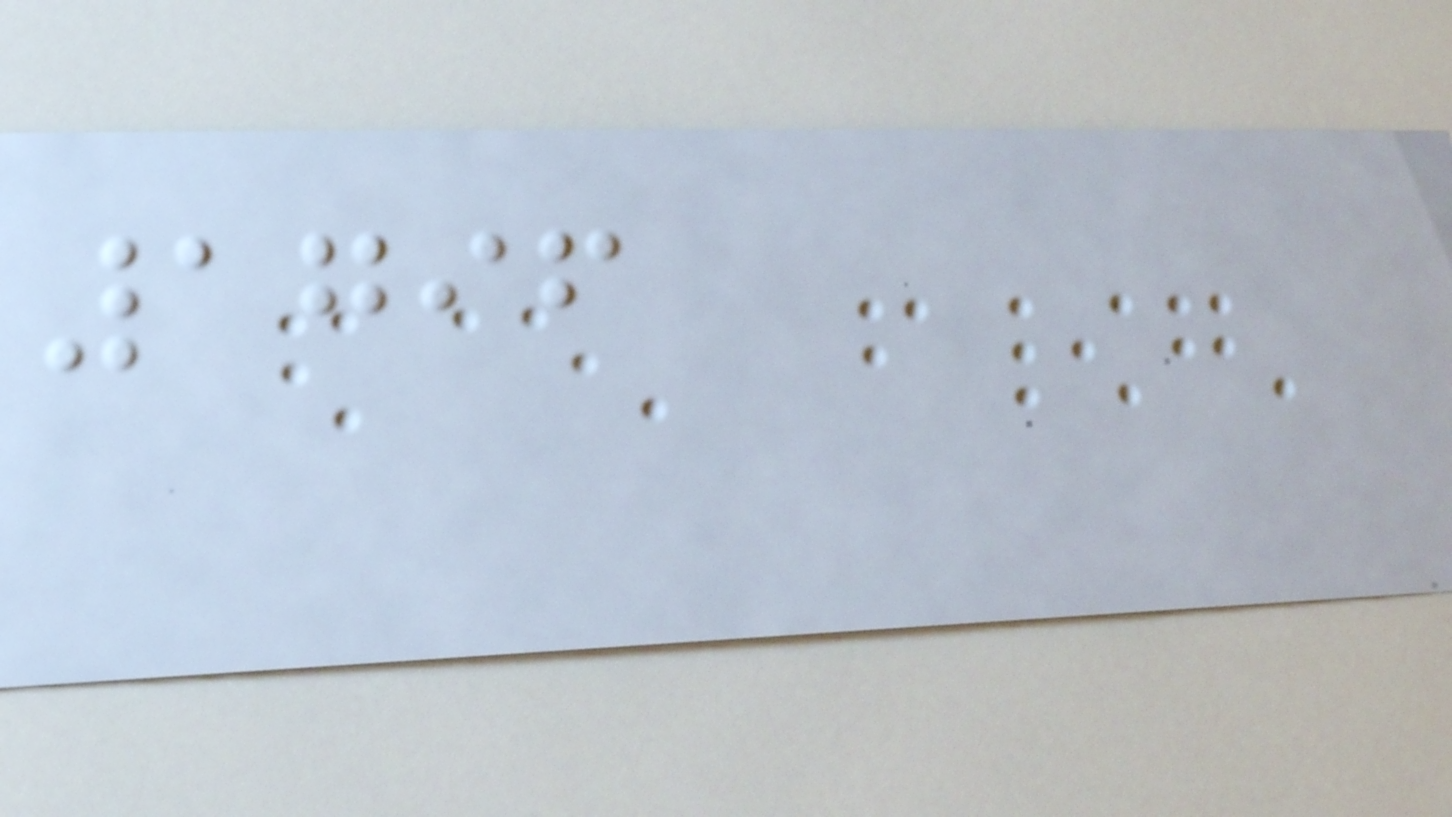1796
